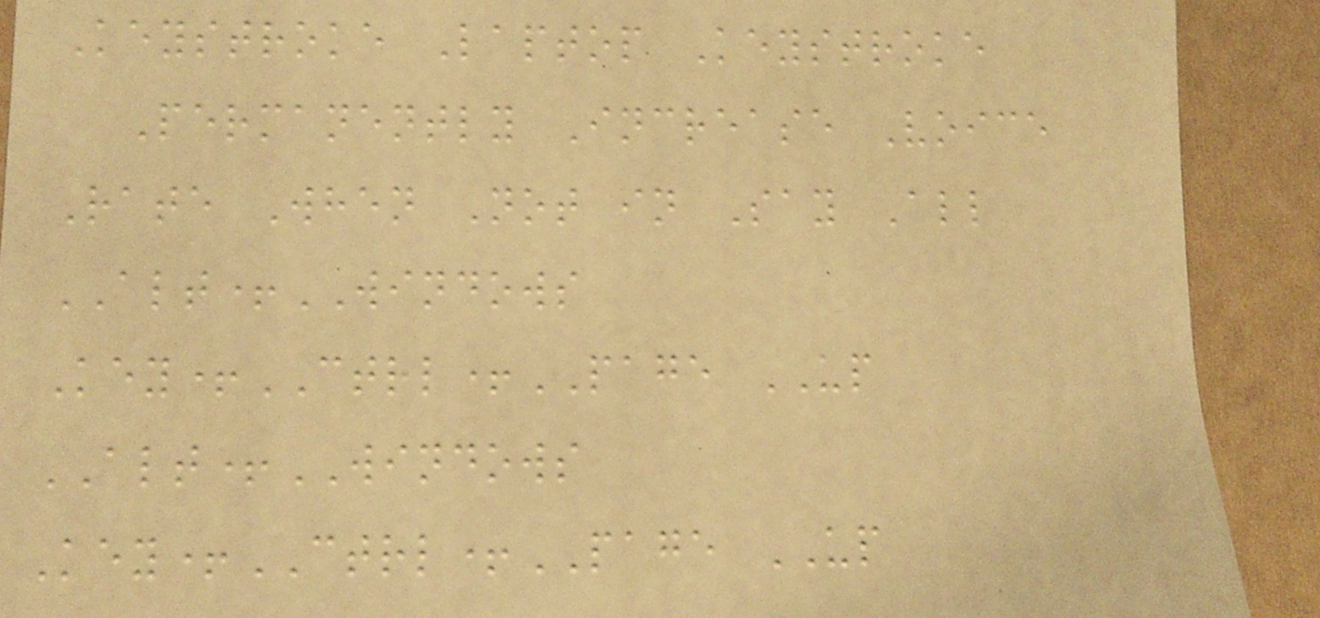Keystroke Laptop Keystroke
Permanently Increase Voice
Rate When Not in Say All
ALT+WINDOWS
Key+CTRL+PAGE UP
ALT+WINDOWS
Key+CTRL+PAGE UP
